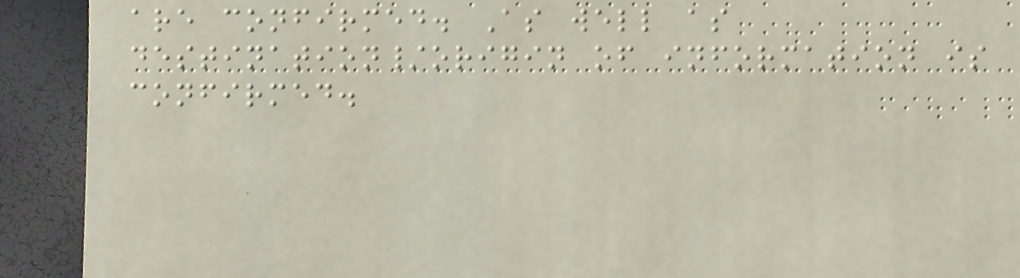are confirmed. As well as
destination/origin of information is
confirmed.
